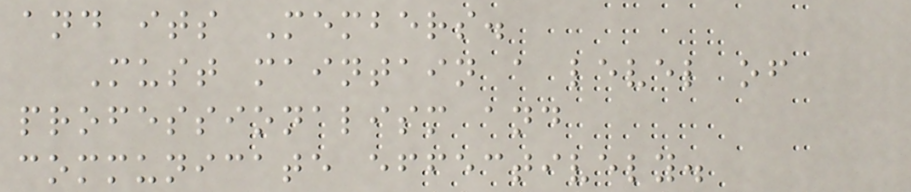and its Members.
Must maintain a level of
professionalism and
communicate effectively.
